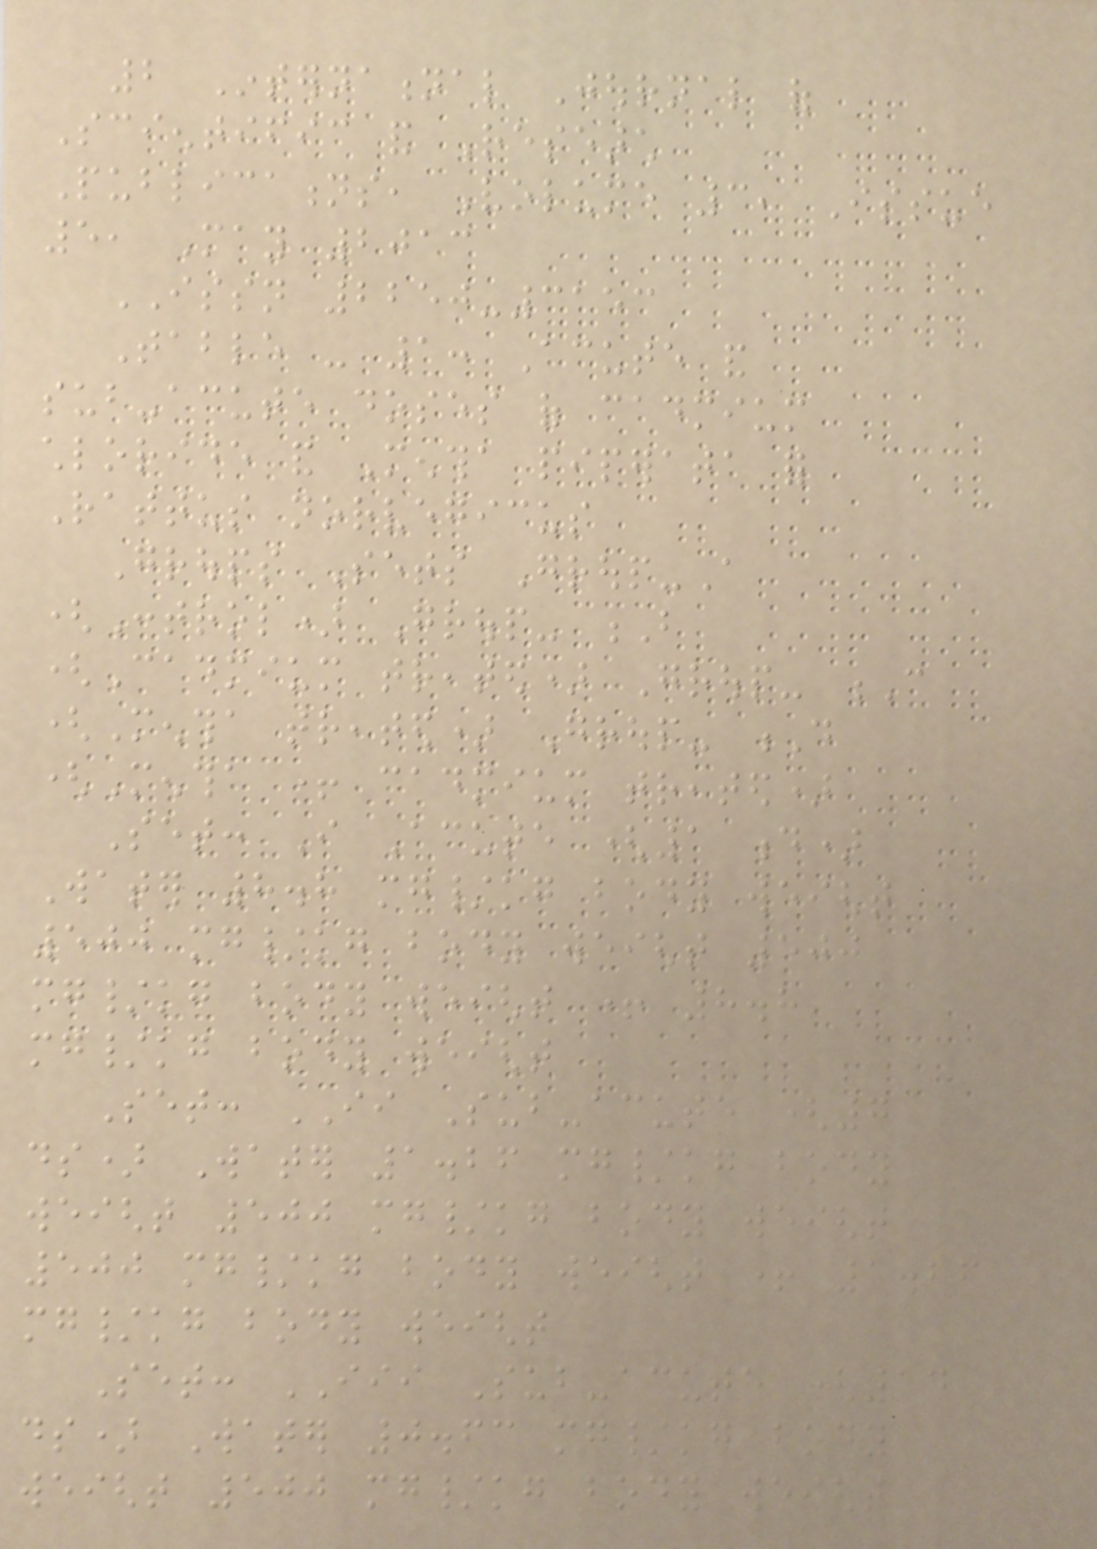2 International Journal of
Scientific and Research
Publications, Volume 3, Issue
5, May 2013
ISSN 2250-3153
Table - 1: Acute and
sub-acute doses of cadmium
chloride and Mentha piperata for
Rattus norvegicus
Groups Sets Group-A
(Control) Group- B
(Cadmium treated) Group- C
(Mentha treated) Group- D
(Mentha + cadmium treated)
Set: I Acute (1 d)
Water 8.8 mg/kg body weight
500 mg/kg body weight 500
mg/kg body weight + 8.8
mg/kg body weight
Set: II Sub-acute (7
ds) Water 1.26 mg/kg body
weight 500 mg/kg body weight
500 mg/kg body weight + 1.26
mg/kg body weight
Set: III Sub-acute (14
ds) Water 0.63 mg/kg body
weight 500 mg/kg body weight
